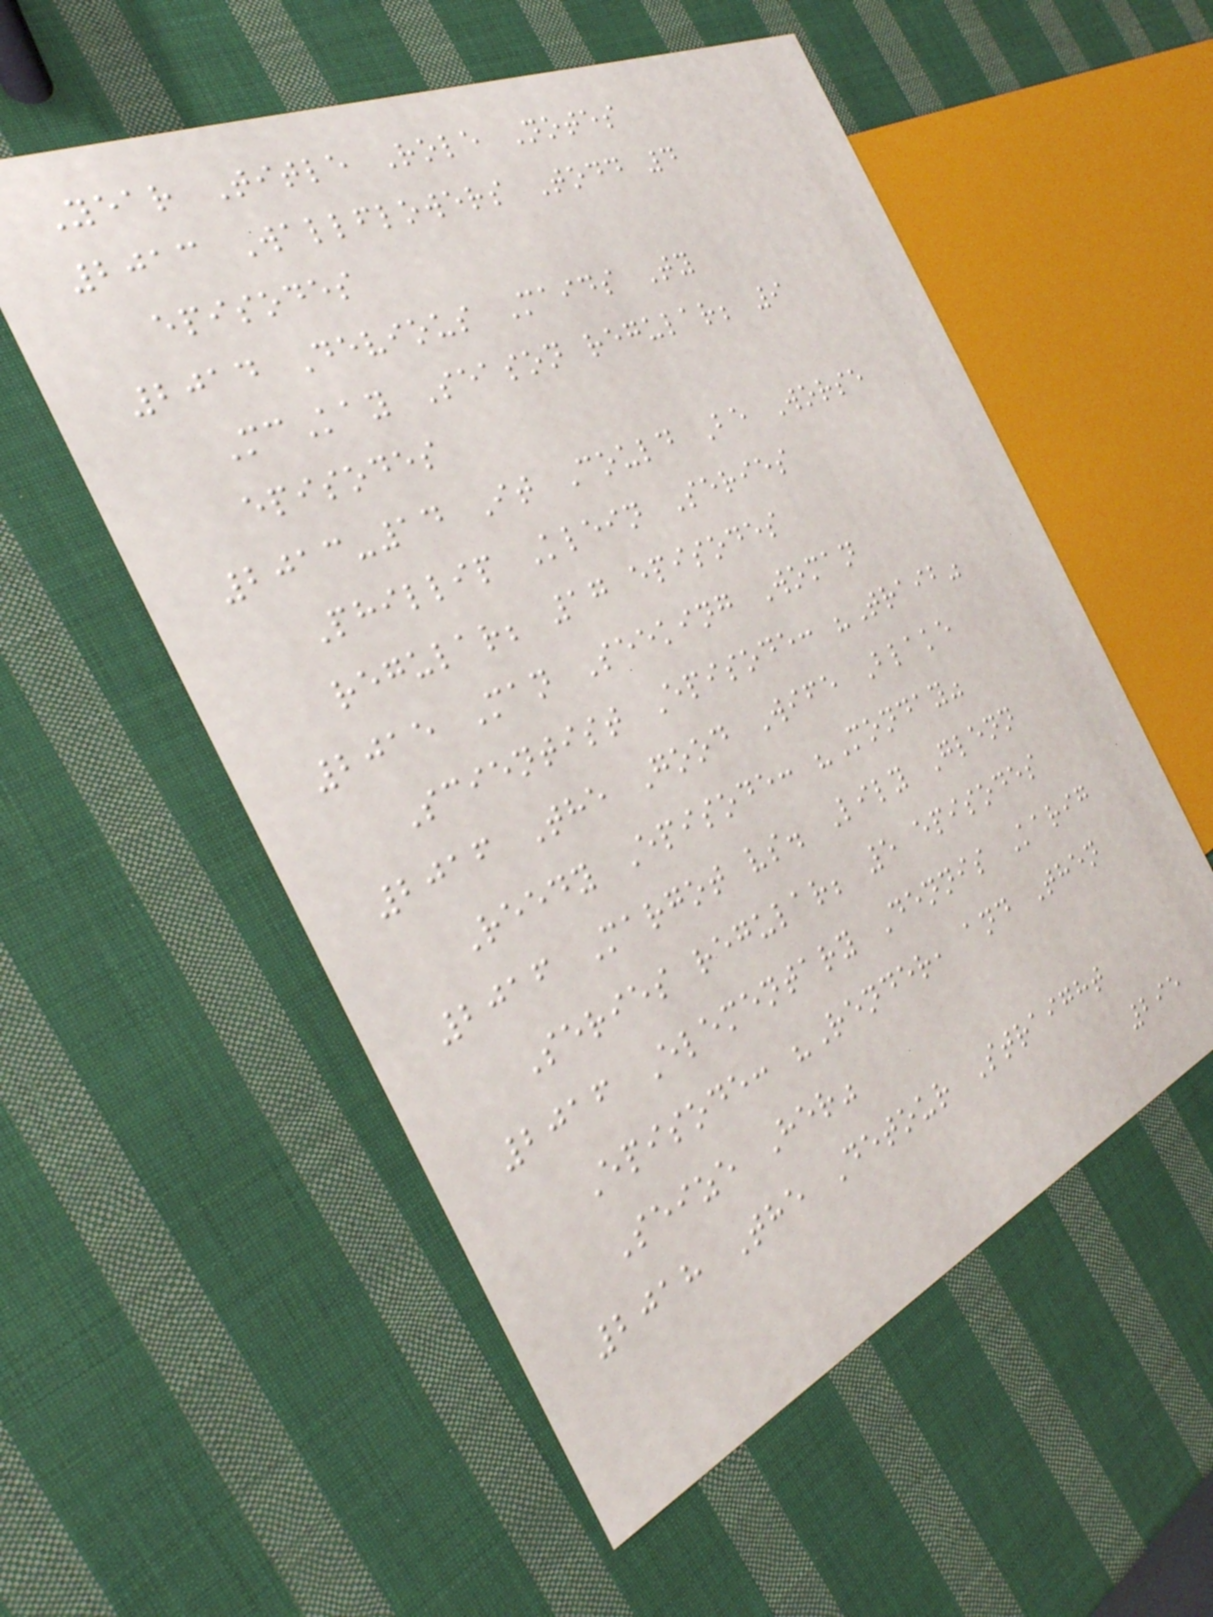Year Title Role Notes
2013 Wallflowers Todd 4
episodes
2014 Devious Maids Ty
McKay Season regular; 9
episodes
2013-14 It Could Be Worse
Phillip Klein Series
regular; 17 episodes
2015 Man Seeking Woman
Scientist Episode: "Traib"
2016 The Good Wife Blake
Reedy Episode: "Monday"
2016 Margot vs. Lily Glenn
Series regular; 5 episodes
2016 Elementary Dennis Karig
Episode: "Render, and Then
Seize Her"
2018 The Detour Straight
295
